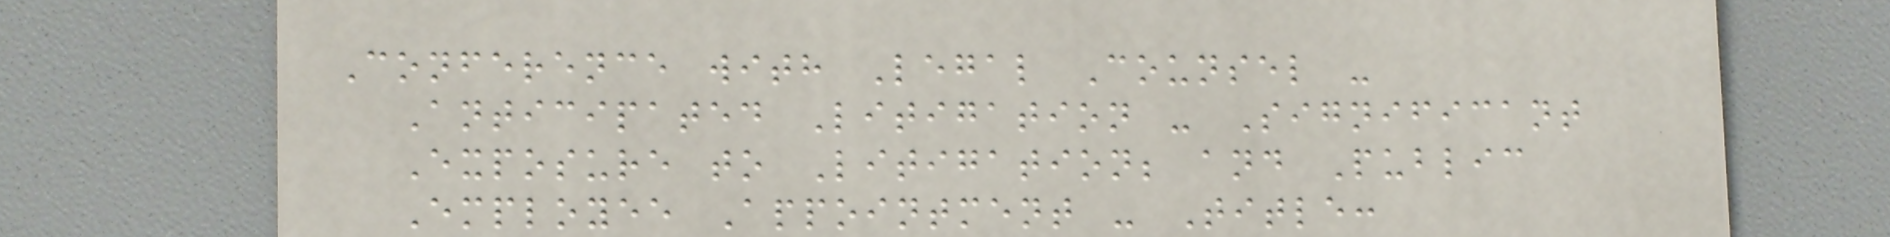Conference with Legal Counsel -
Anticipated Litigation - Significant
Exposure to Litigation; and Public
Employee Appointment - Title:
